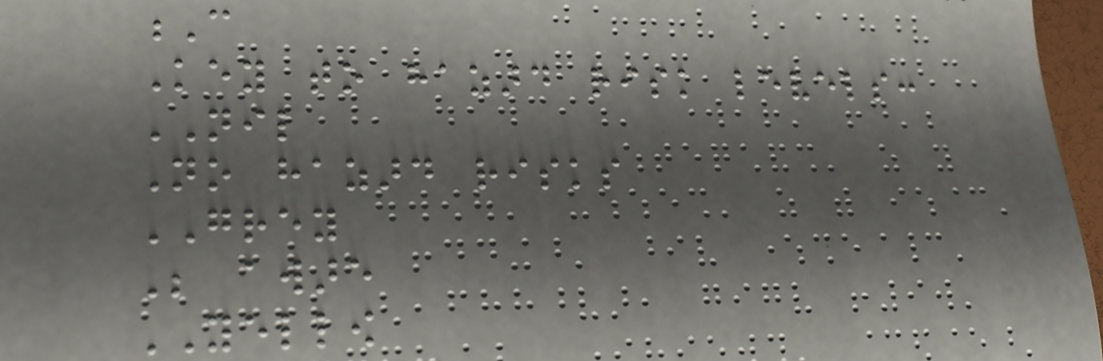C
Key to hazard risk levels:
NIL
No hazard risks
GREY
Be aware
YELLOW
